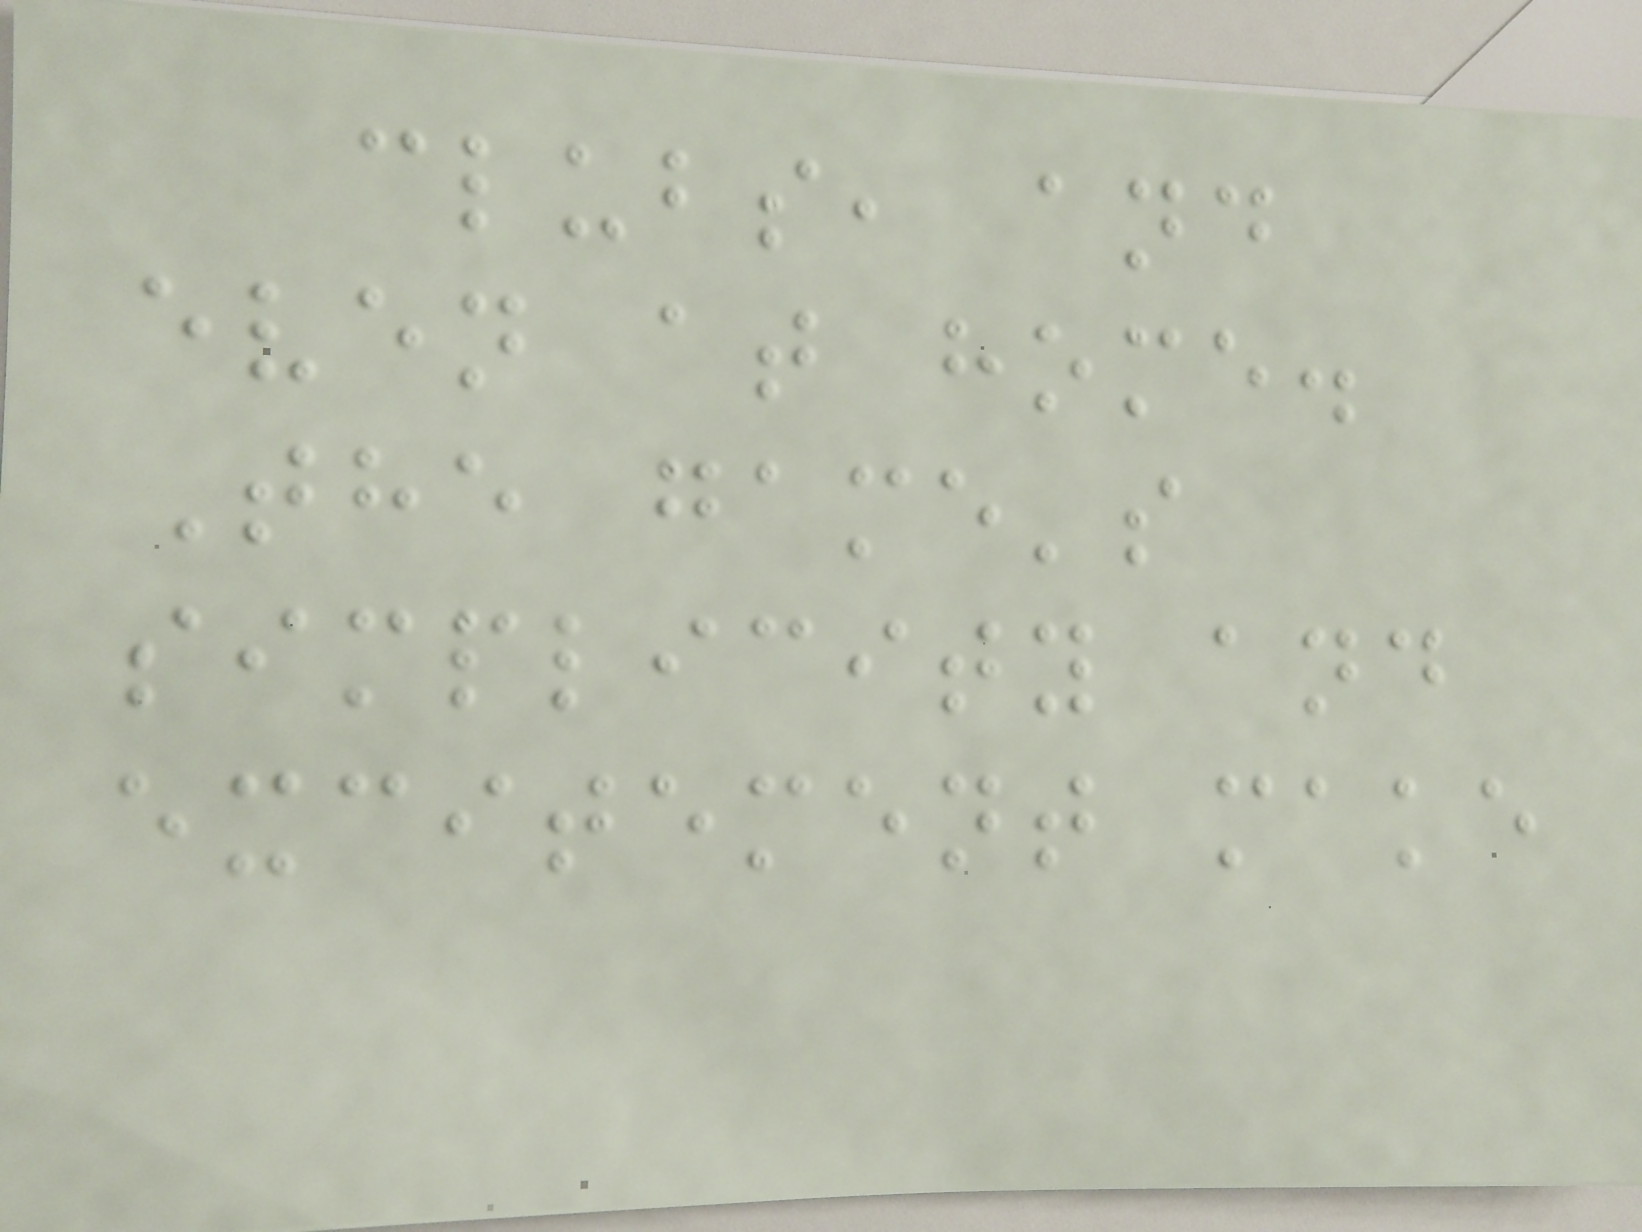clubs, and
even at home.
The game's
simplicity and
excitement make
